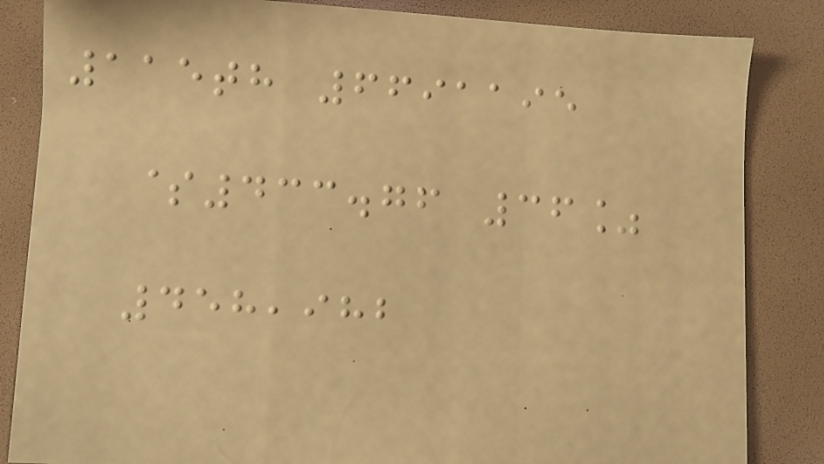115th 6691195
$433.76 36%
458,982
